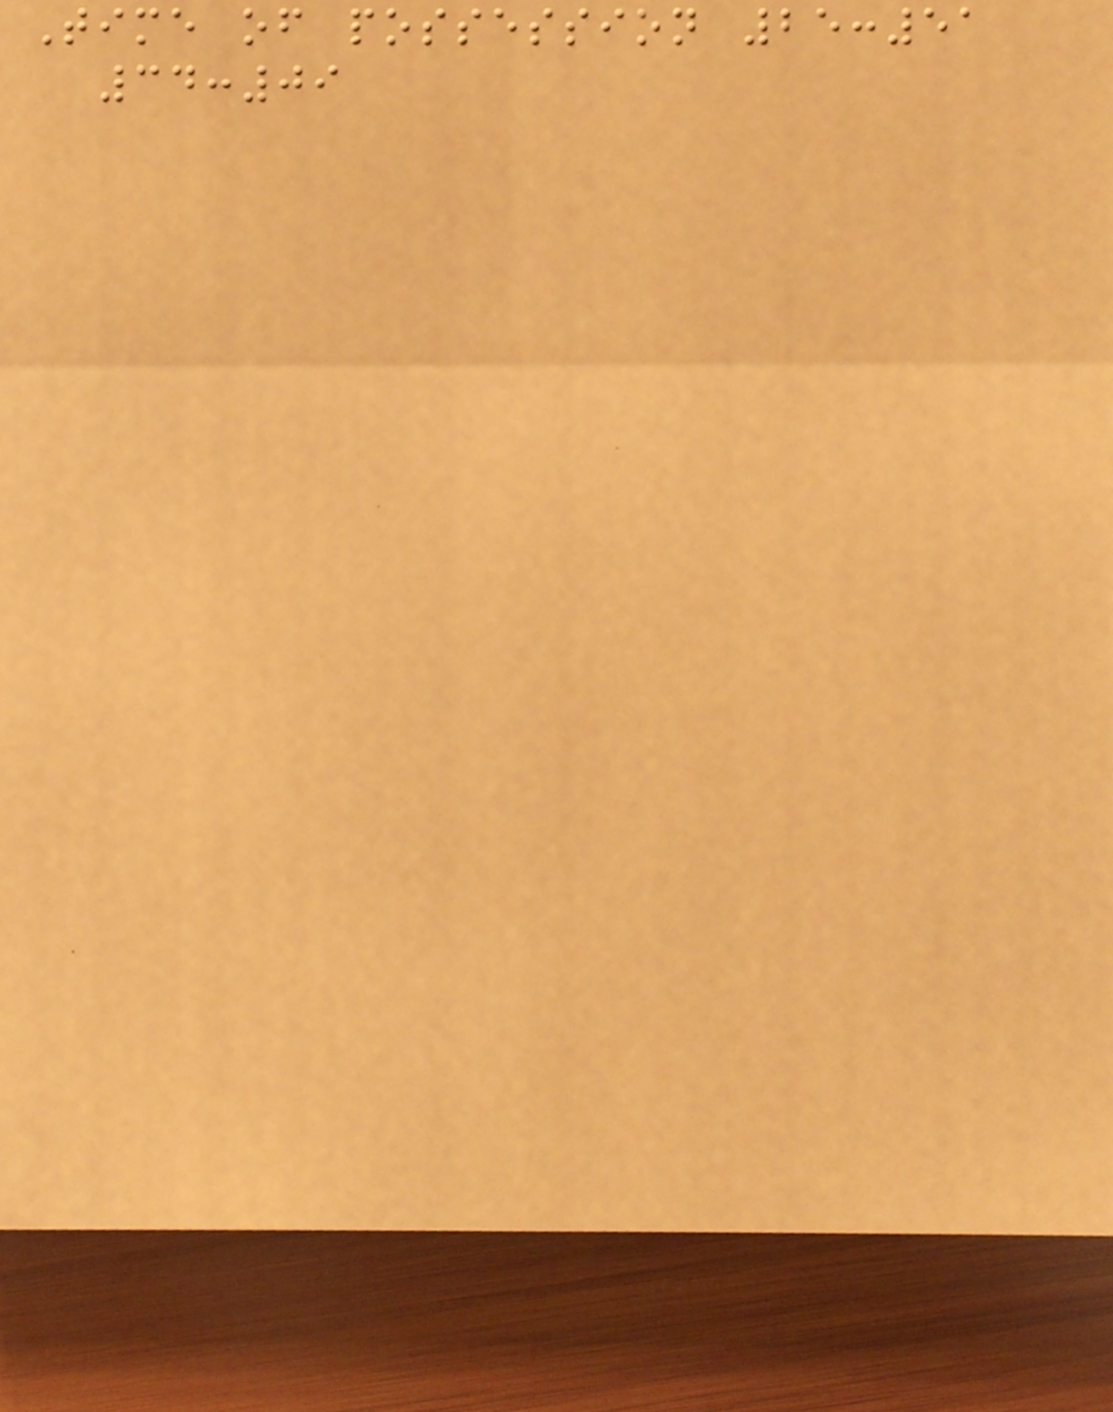Time of possession 25:51
34:09
